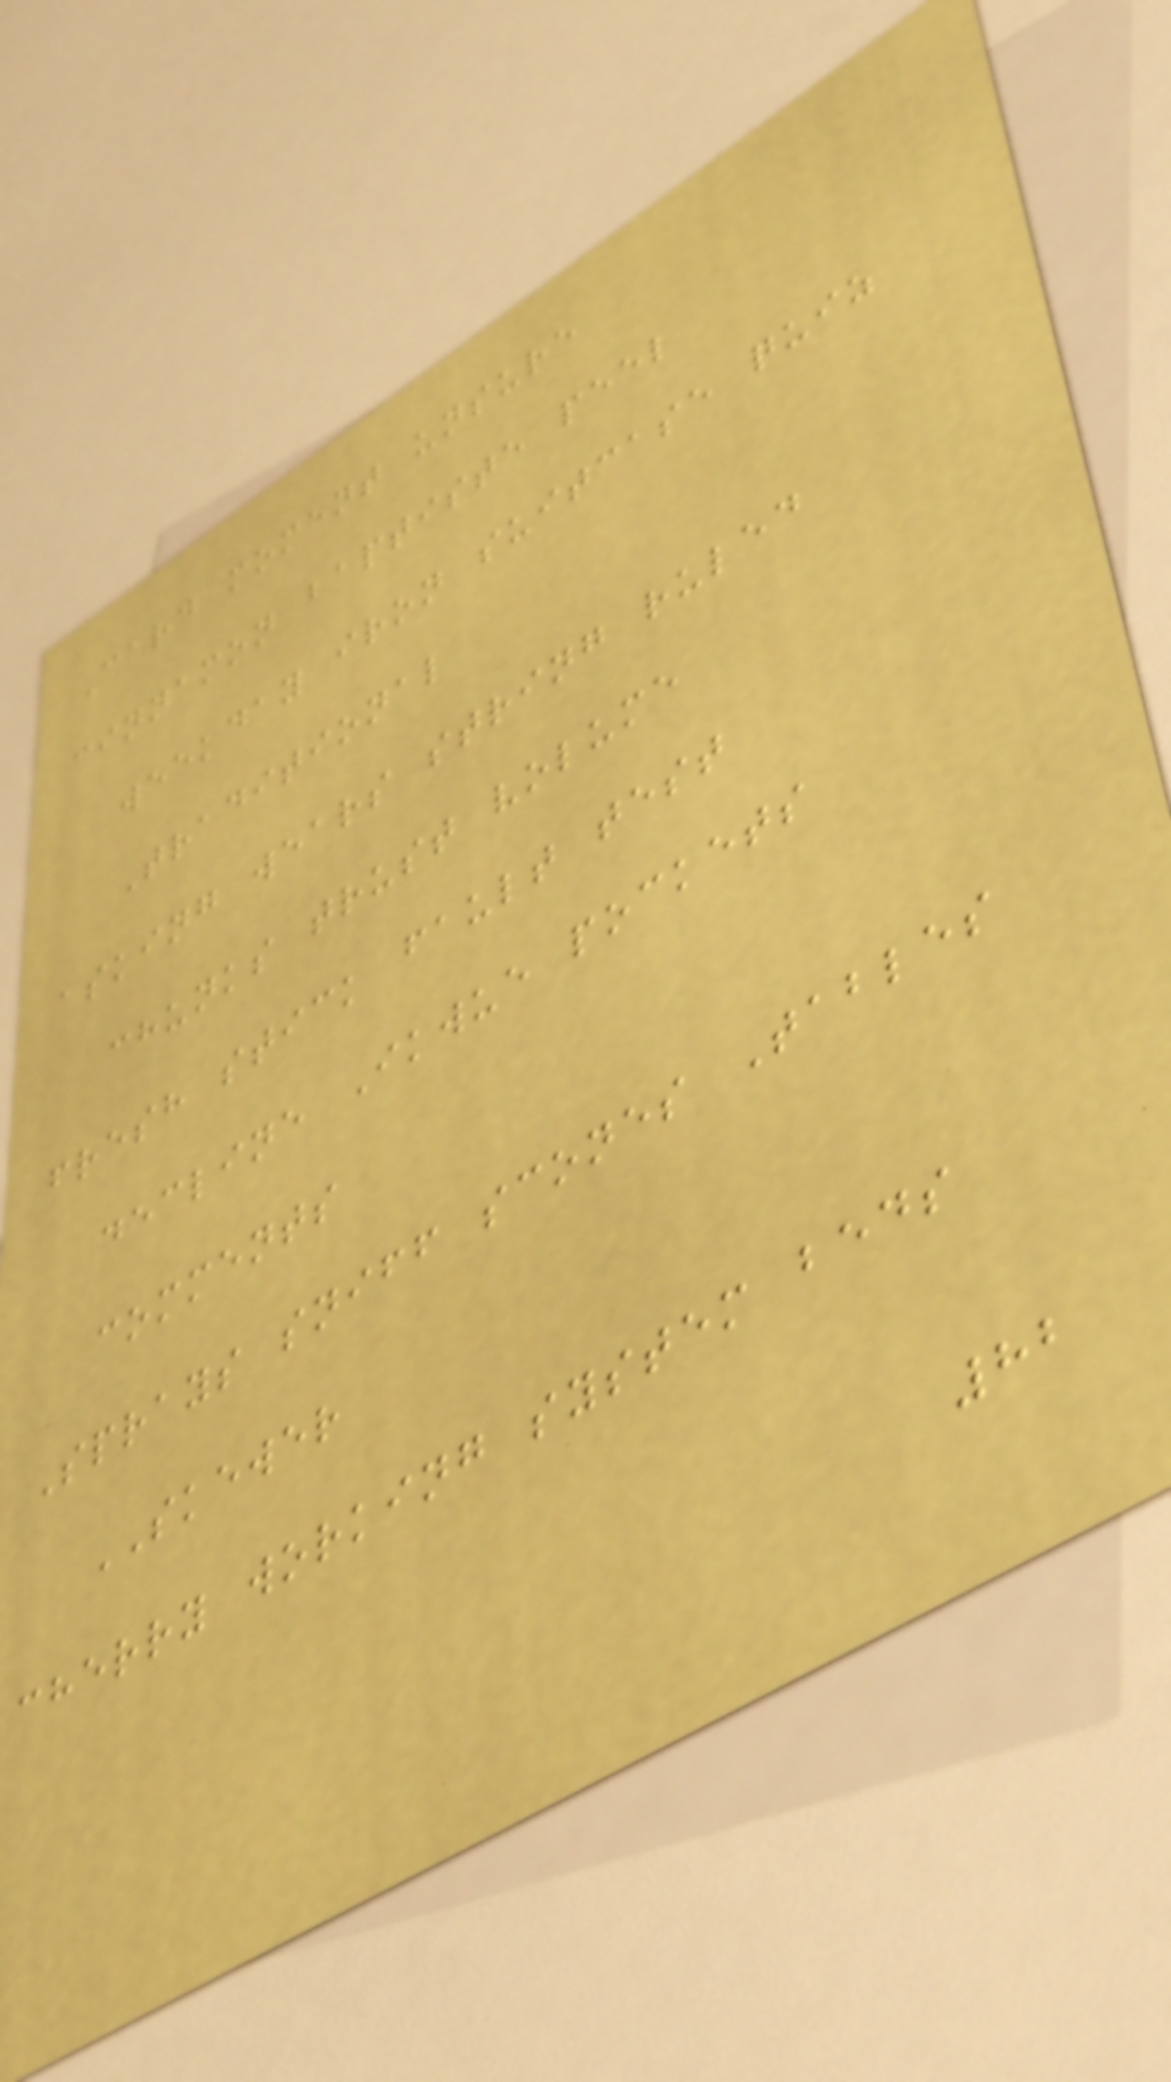Card moment unsure
cinnamon baptiste peel
weekday iron suitcase quiz
Traditional
asking wears string ruled
chunks trust volume
fresh stick fault test
decline Ikwue pockets
comments
Sprays sniff scones Tables
SKEWER
cherry working system beds
82
